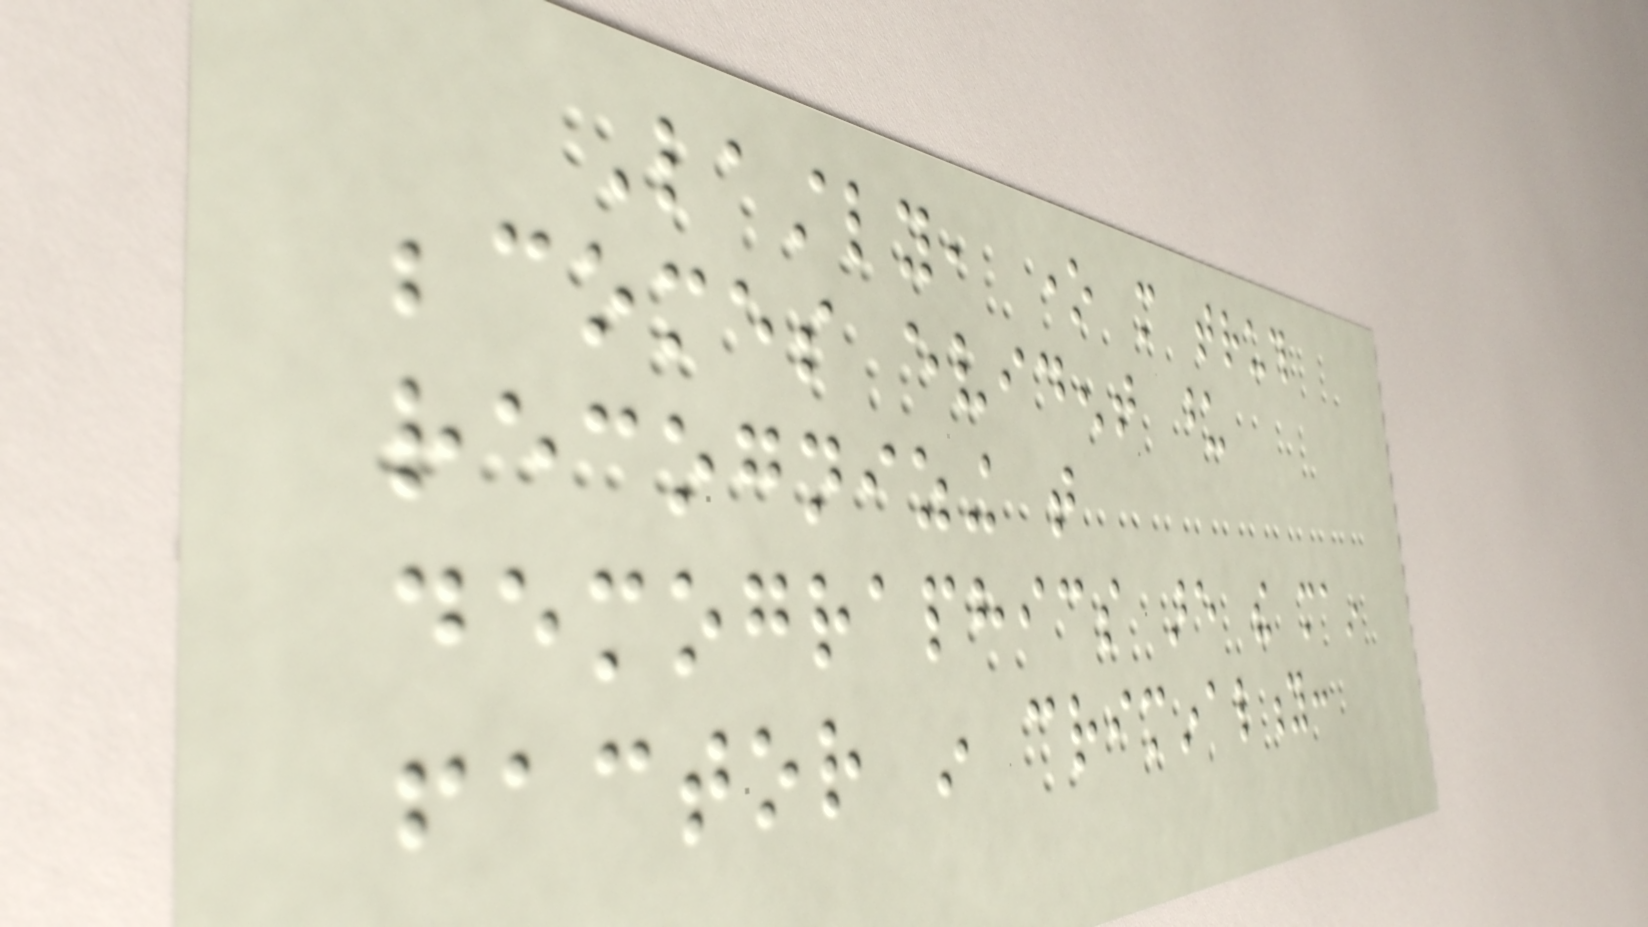Lastly, one more truth
becomes evident upon
recognizing that
demographics are the main
factor in criminality:
